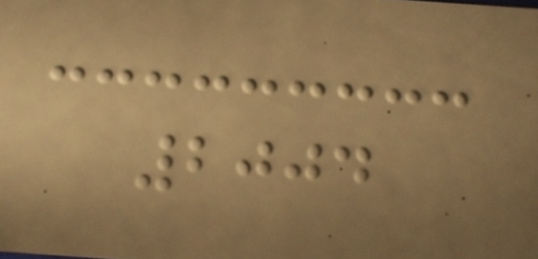2004
